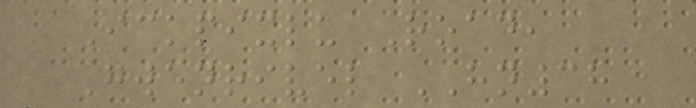Ickpixlu Road,
Gwenrivel HN38
